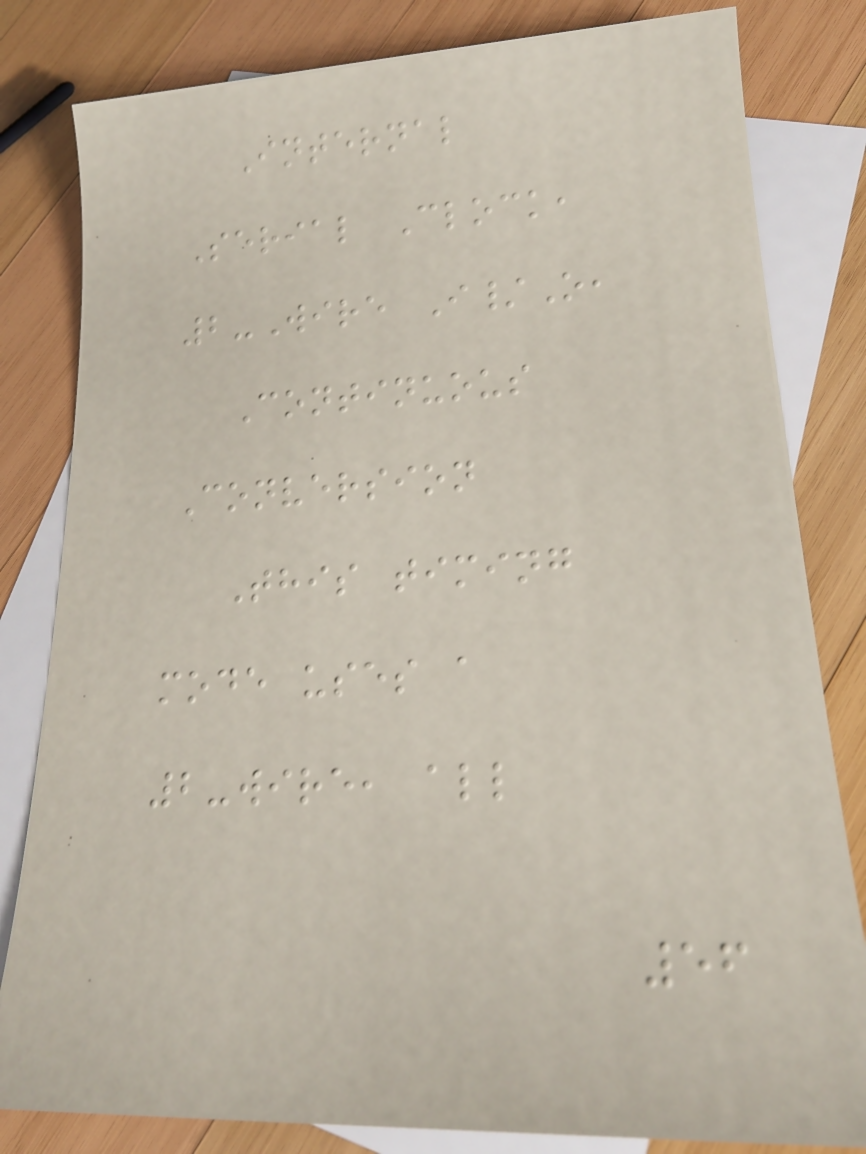Internal
Serial Clock,
2-Wire I/O,
Continuous
Conversion
This timing
mode uses a
2-wire, all
56
